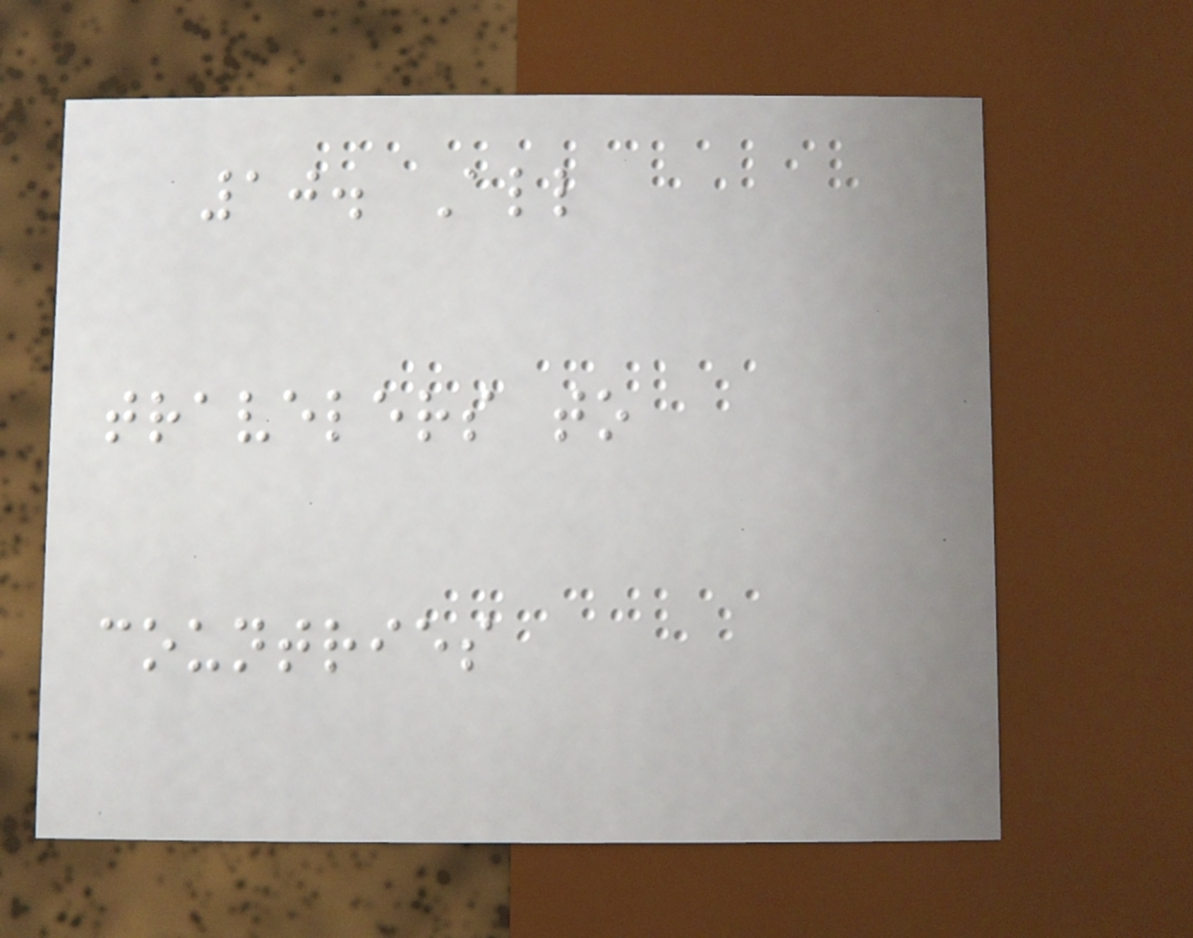10. All
travelers to
countries
